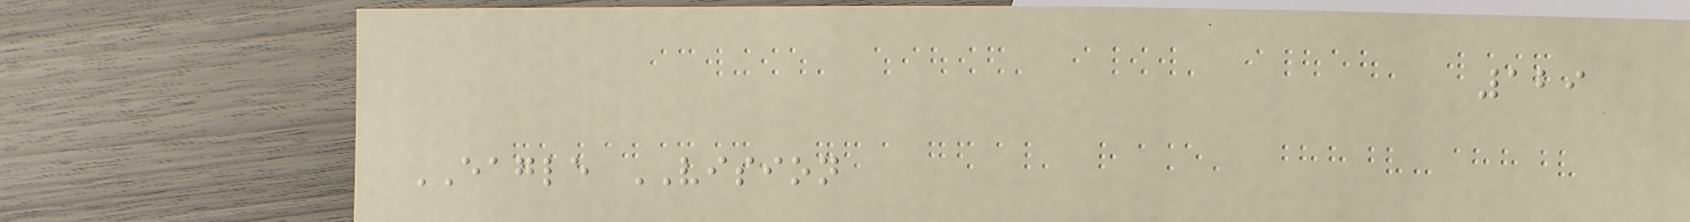129
EAGLE VISION
